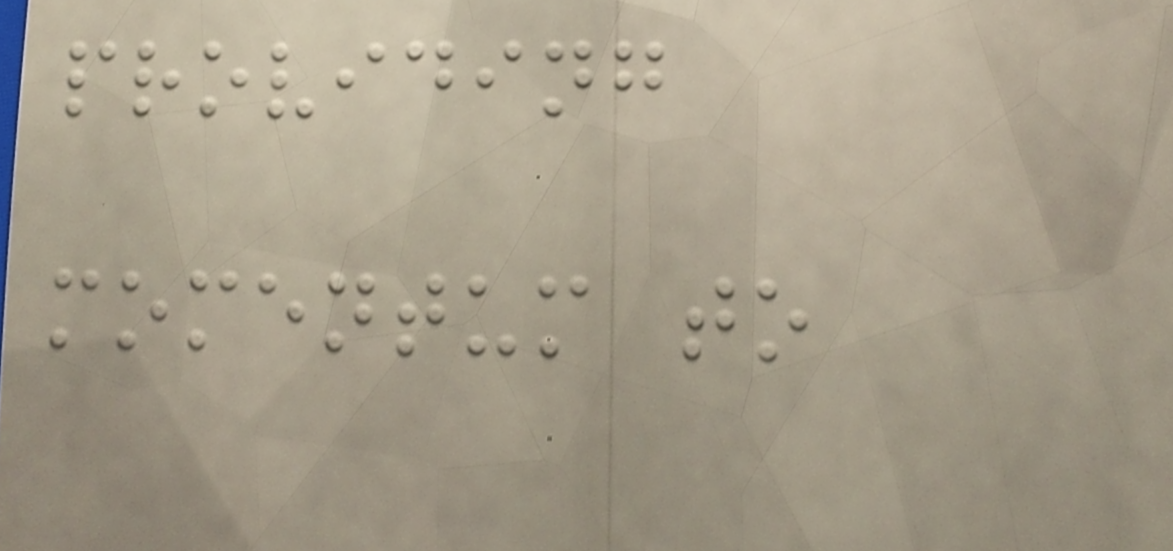providing
momentum to
